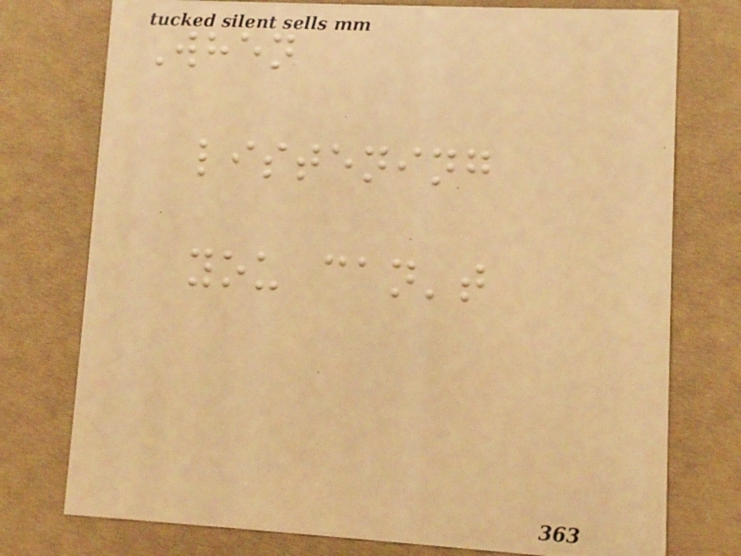When
listening
you can't
